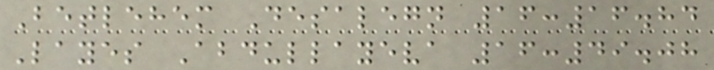Betlehem Desalegn 16:16.84
Layes Abdullayeva 16:49.08
